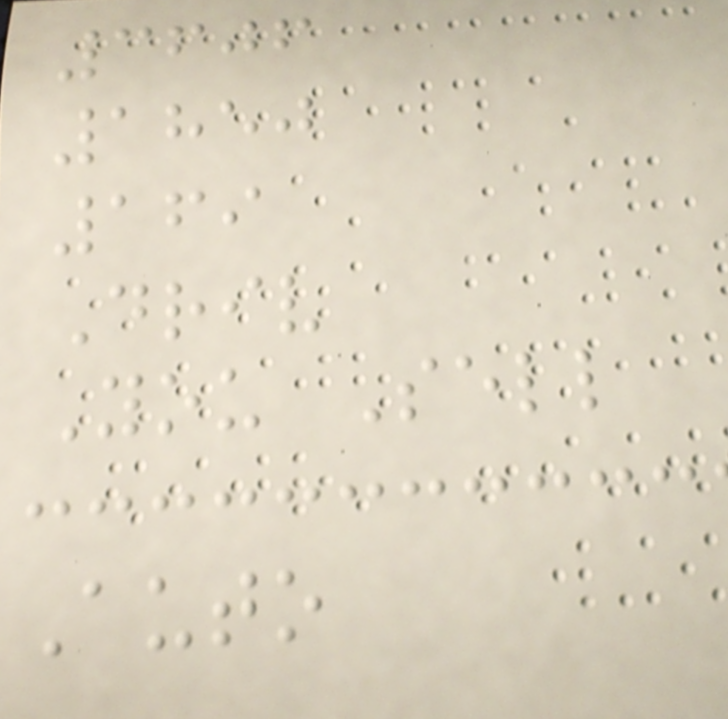3606
1850
169
Driv
You Sell
Auto
